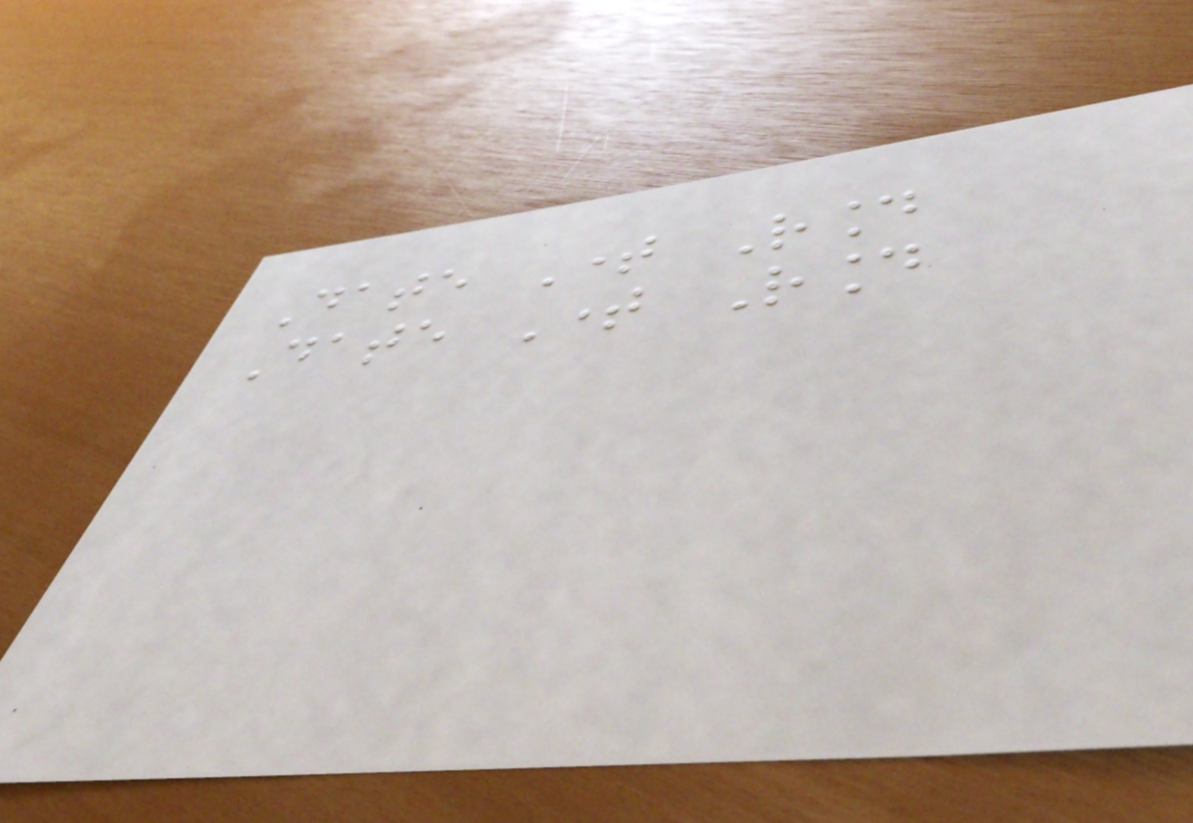Date Time Round
Date Time Round
